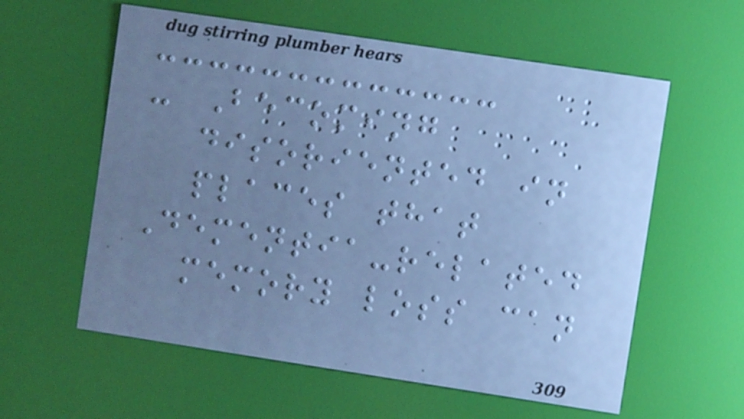- Becoming
disoriented in
places that
Dementia-related
memory loss can
